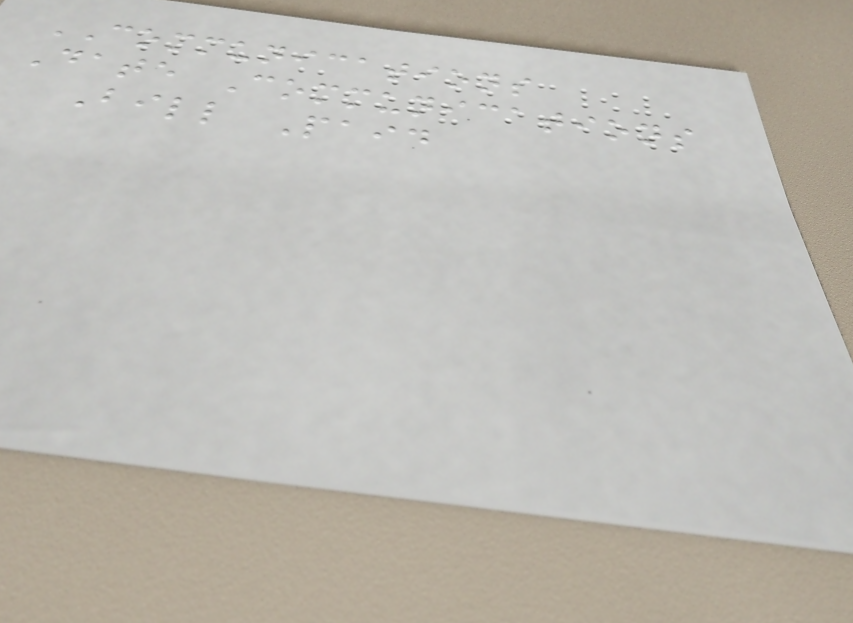COMMUNICATIONS
Date Communications
Bill Paid
